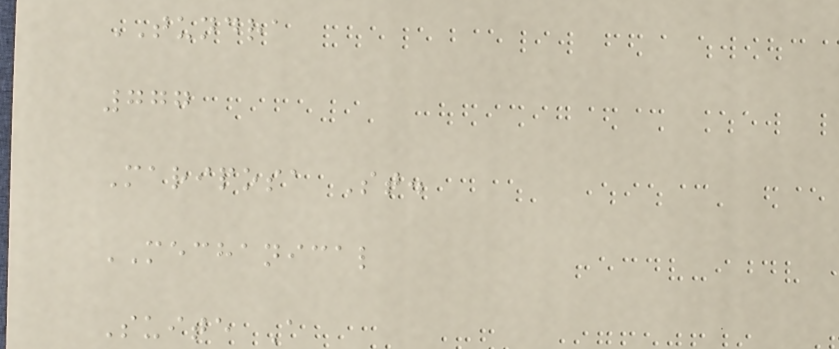TUNDRA
777
Mariposa St.
MECHANICAL
Suite A
